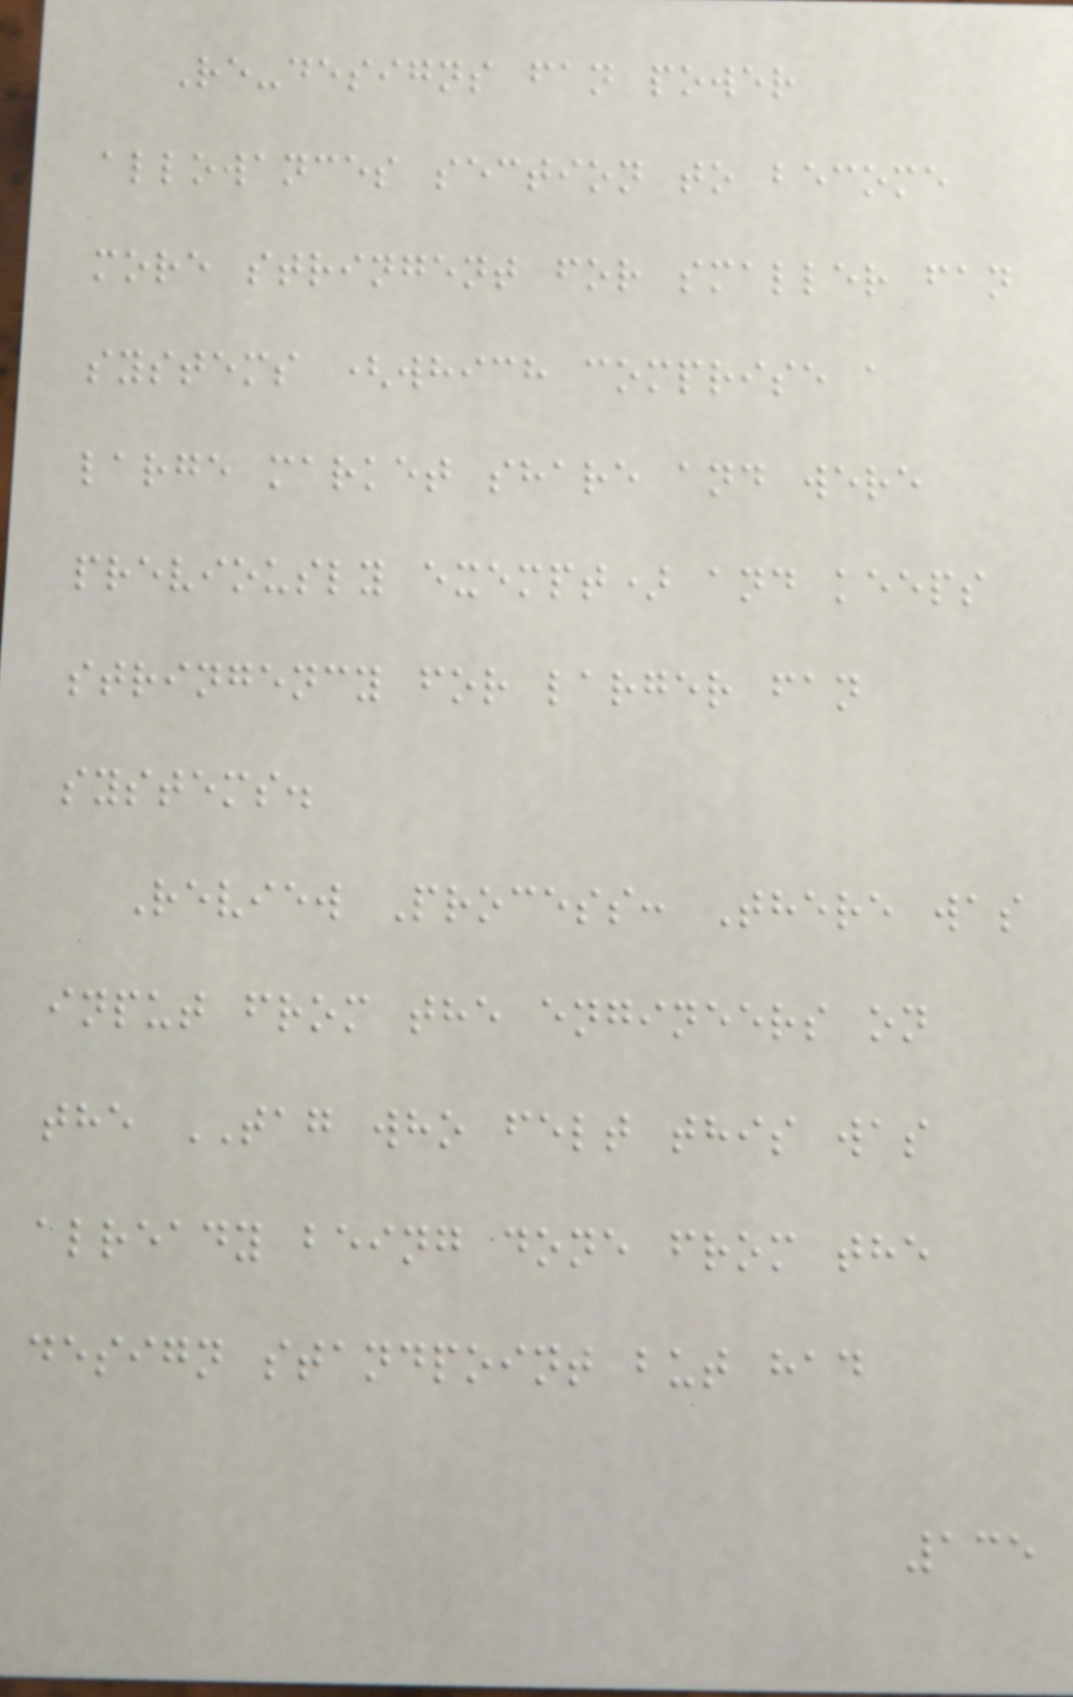Re-designs fan power
allowances section to become
more stringent for smaller fan
systems (which comprise a
large market share and were
previously exempt) and keeps
stringency for larger fan
systems.
Review Process: There was
input from the engineers on
the TAG who felt this was
already being done from the
design standpoint but had
135
